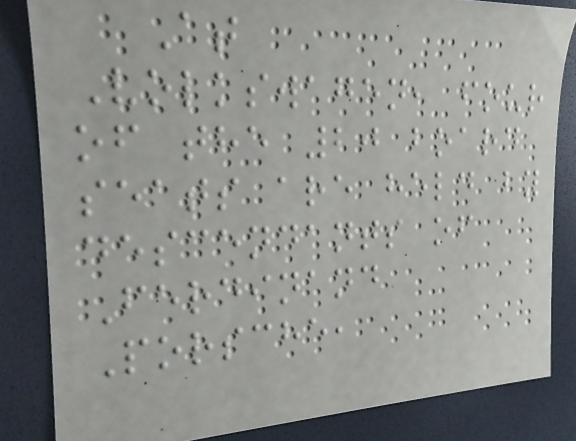At
Volkswagen, four
of the 20 board
seats are held by
descendants of
Ferdinand
Porsche,
